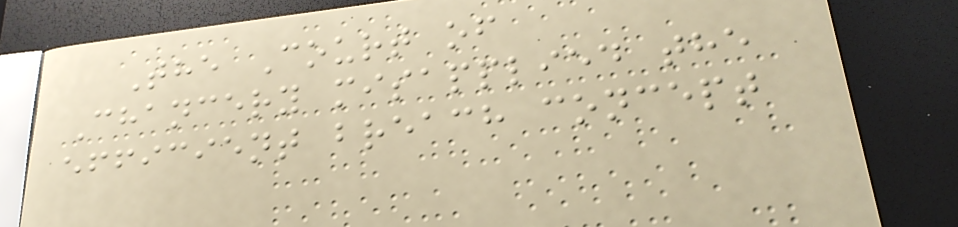The Court of
Chancery misapplied the
efficient breach concept
